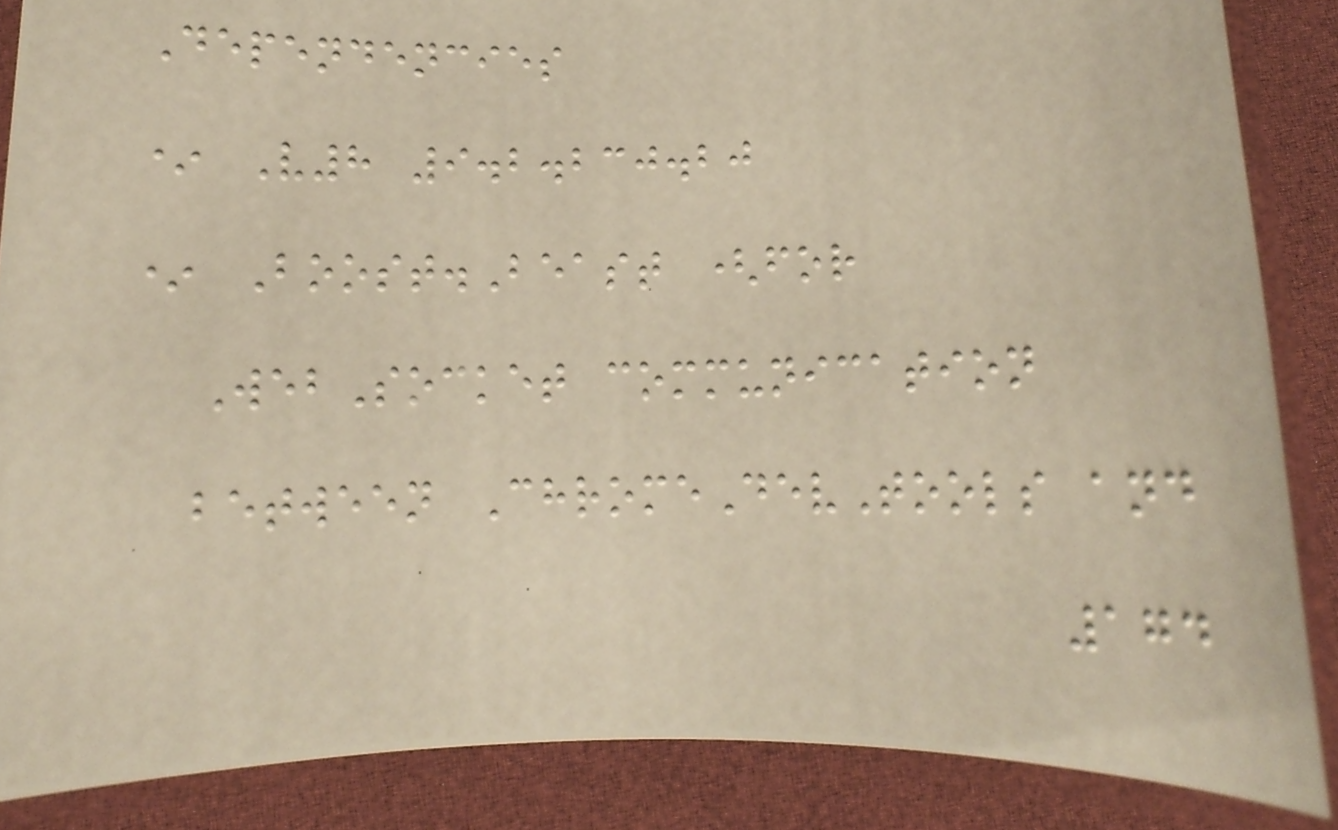Dependencies
* V8 9.2.230.20
* Boost.Beast (for
WebSocket communication
between ChromeDevTools and
174
